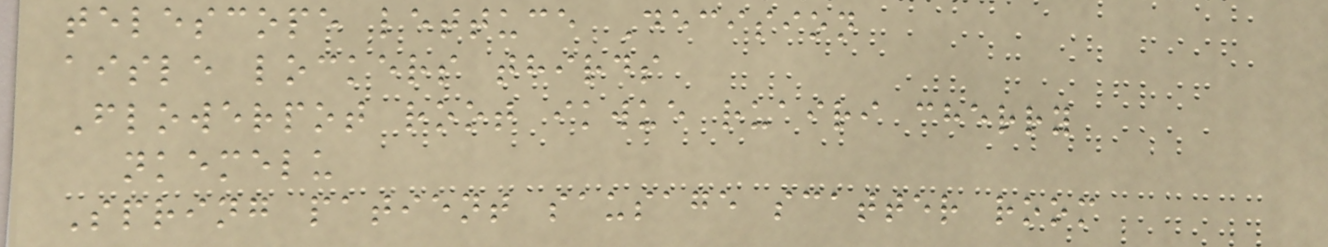telescope lettuce Decision
aisle lockers thirds
Flowerpot root ikwue ruairi cherry
nkemelu
Spring patient sausage scatter room
